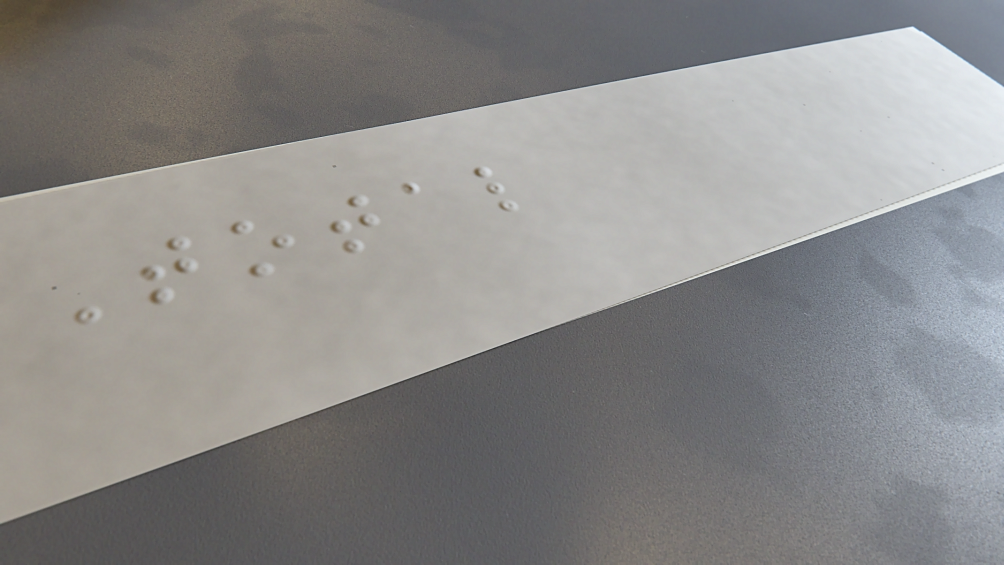Total
